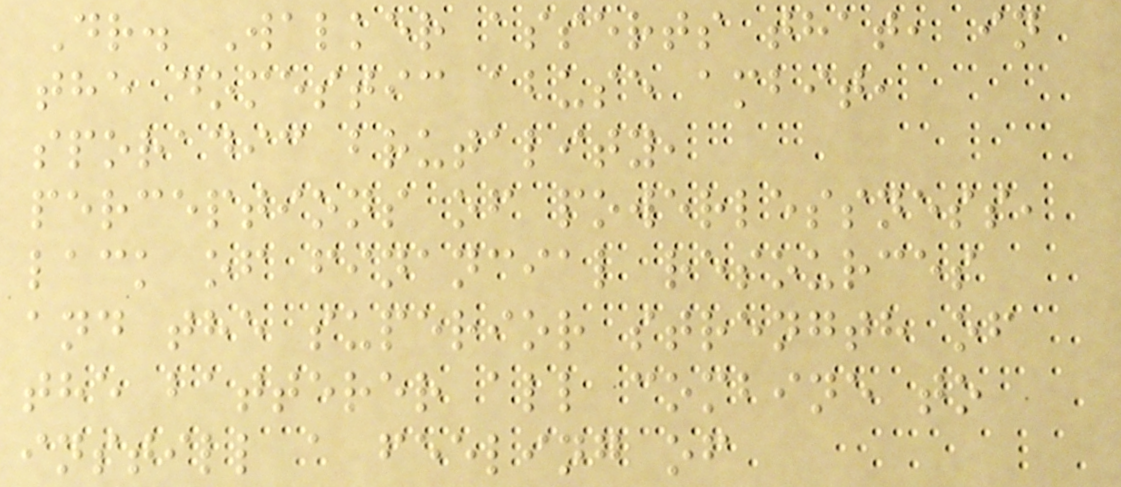Dr. Walker asserts that, in
the domestic abuse ambit,
sporadic brutality,
perceptions of powerlessness,
lack of financial resources
and the superior strength of
the batterer all combine to
instill a feeling of
